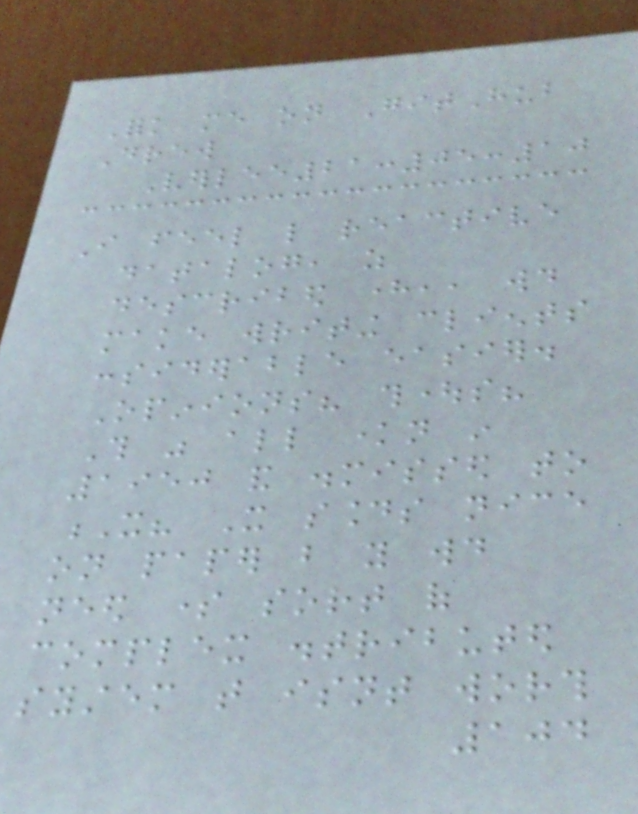Fork me on GitHub
Drew
Verlee21:05:10
I feel like reactive
datalog, as
described here,, would
make writing clients
considerable easier.
Opinions? thoughts?
This was all known in
1950 and dismissed to
X? It sounds nice
on paper but you would
need some sort of
complex distributed
system that isnt worth
104
